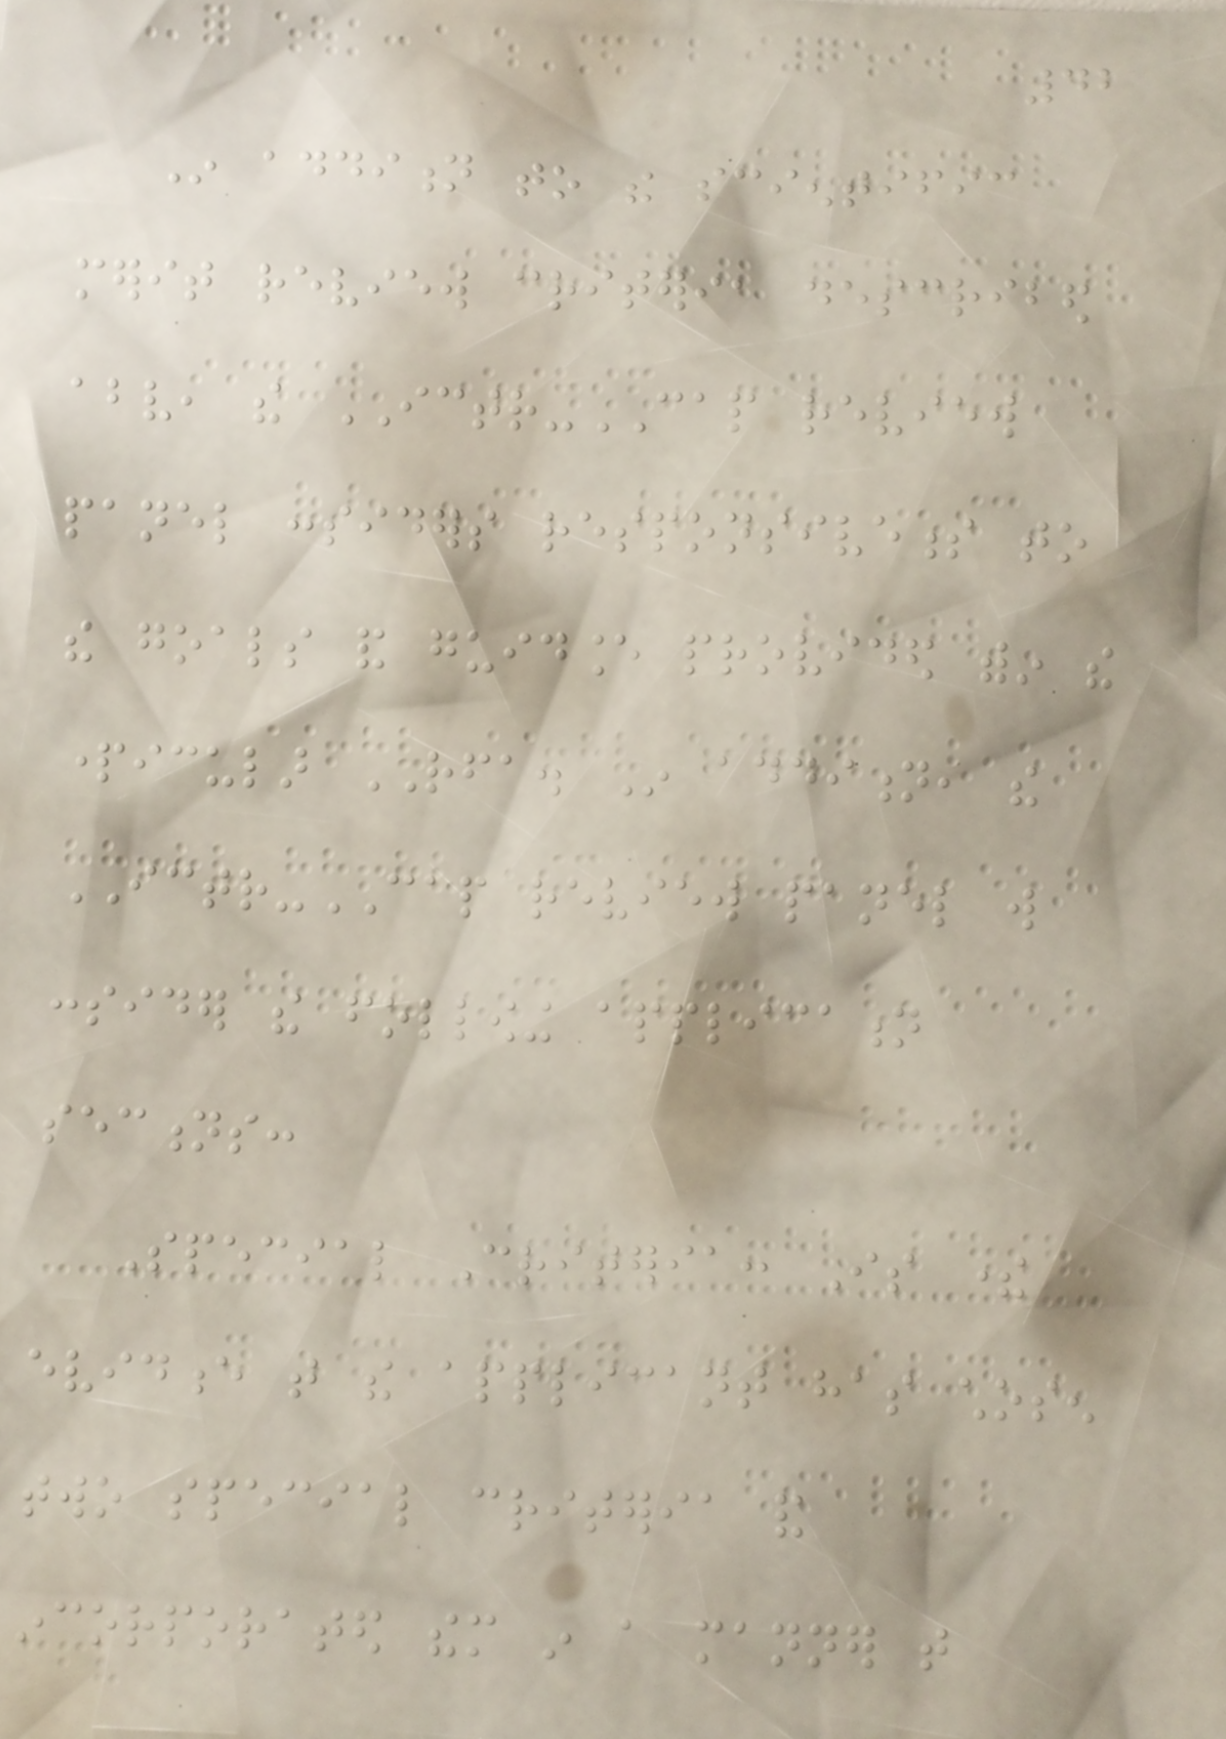42
In addition to the scientific
merit review criteria described
above, the ICTR-CAP review
panel considers responsiveness to
the goals and guidance provided within the
particular RFA. In addition, the
ICTR-CAP review panel will
consider the following application
sections:
Special Criteria: Is there
evidence that the applicant has chosen
two special criteria and
incorporated them in a manner that
